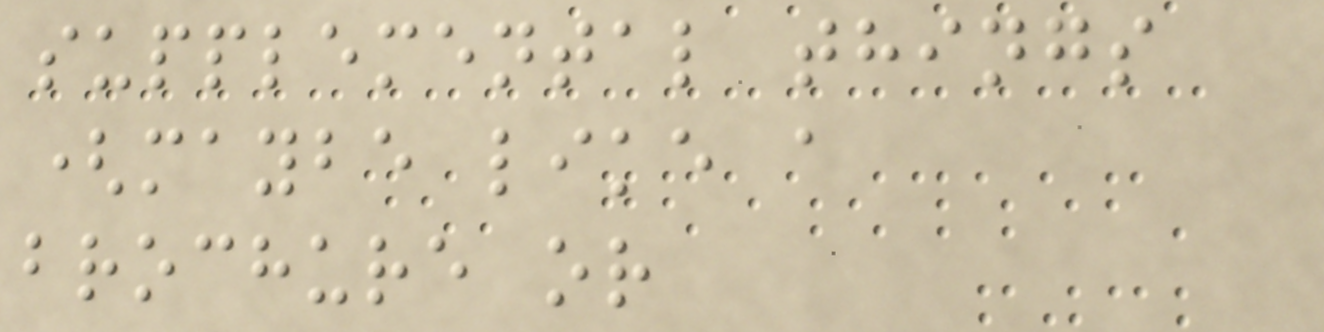supplemental things
(maybe like a
brochure or
